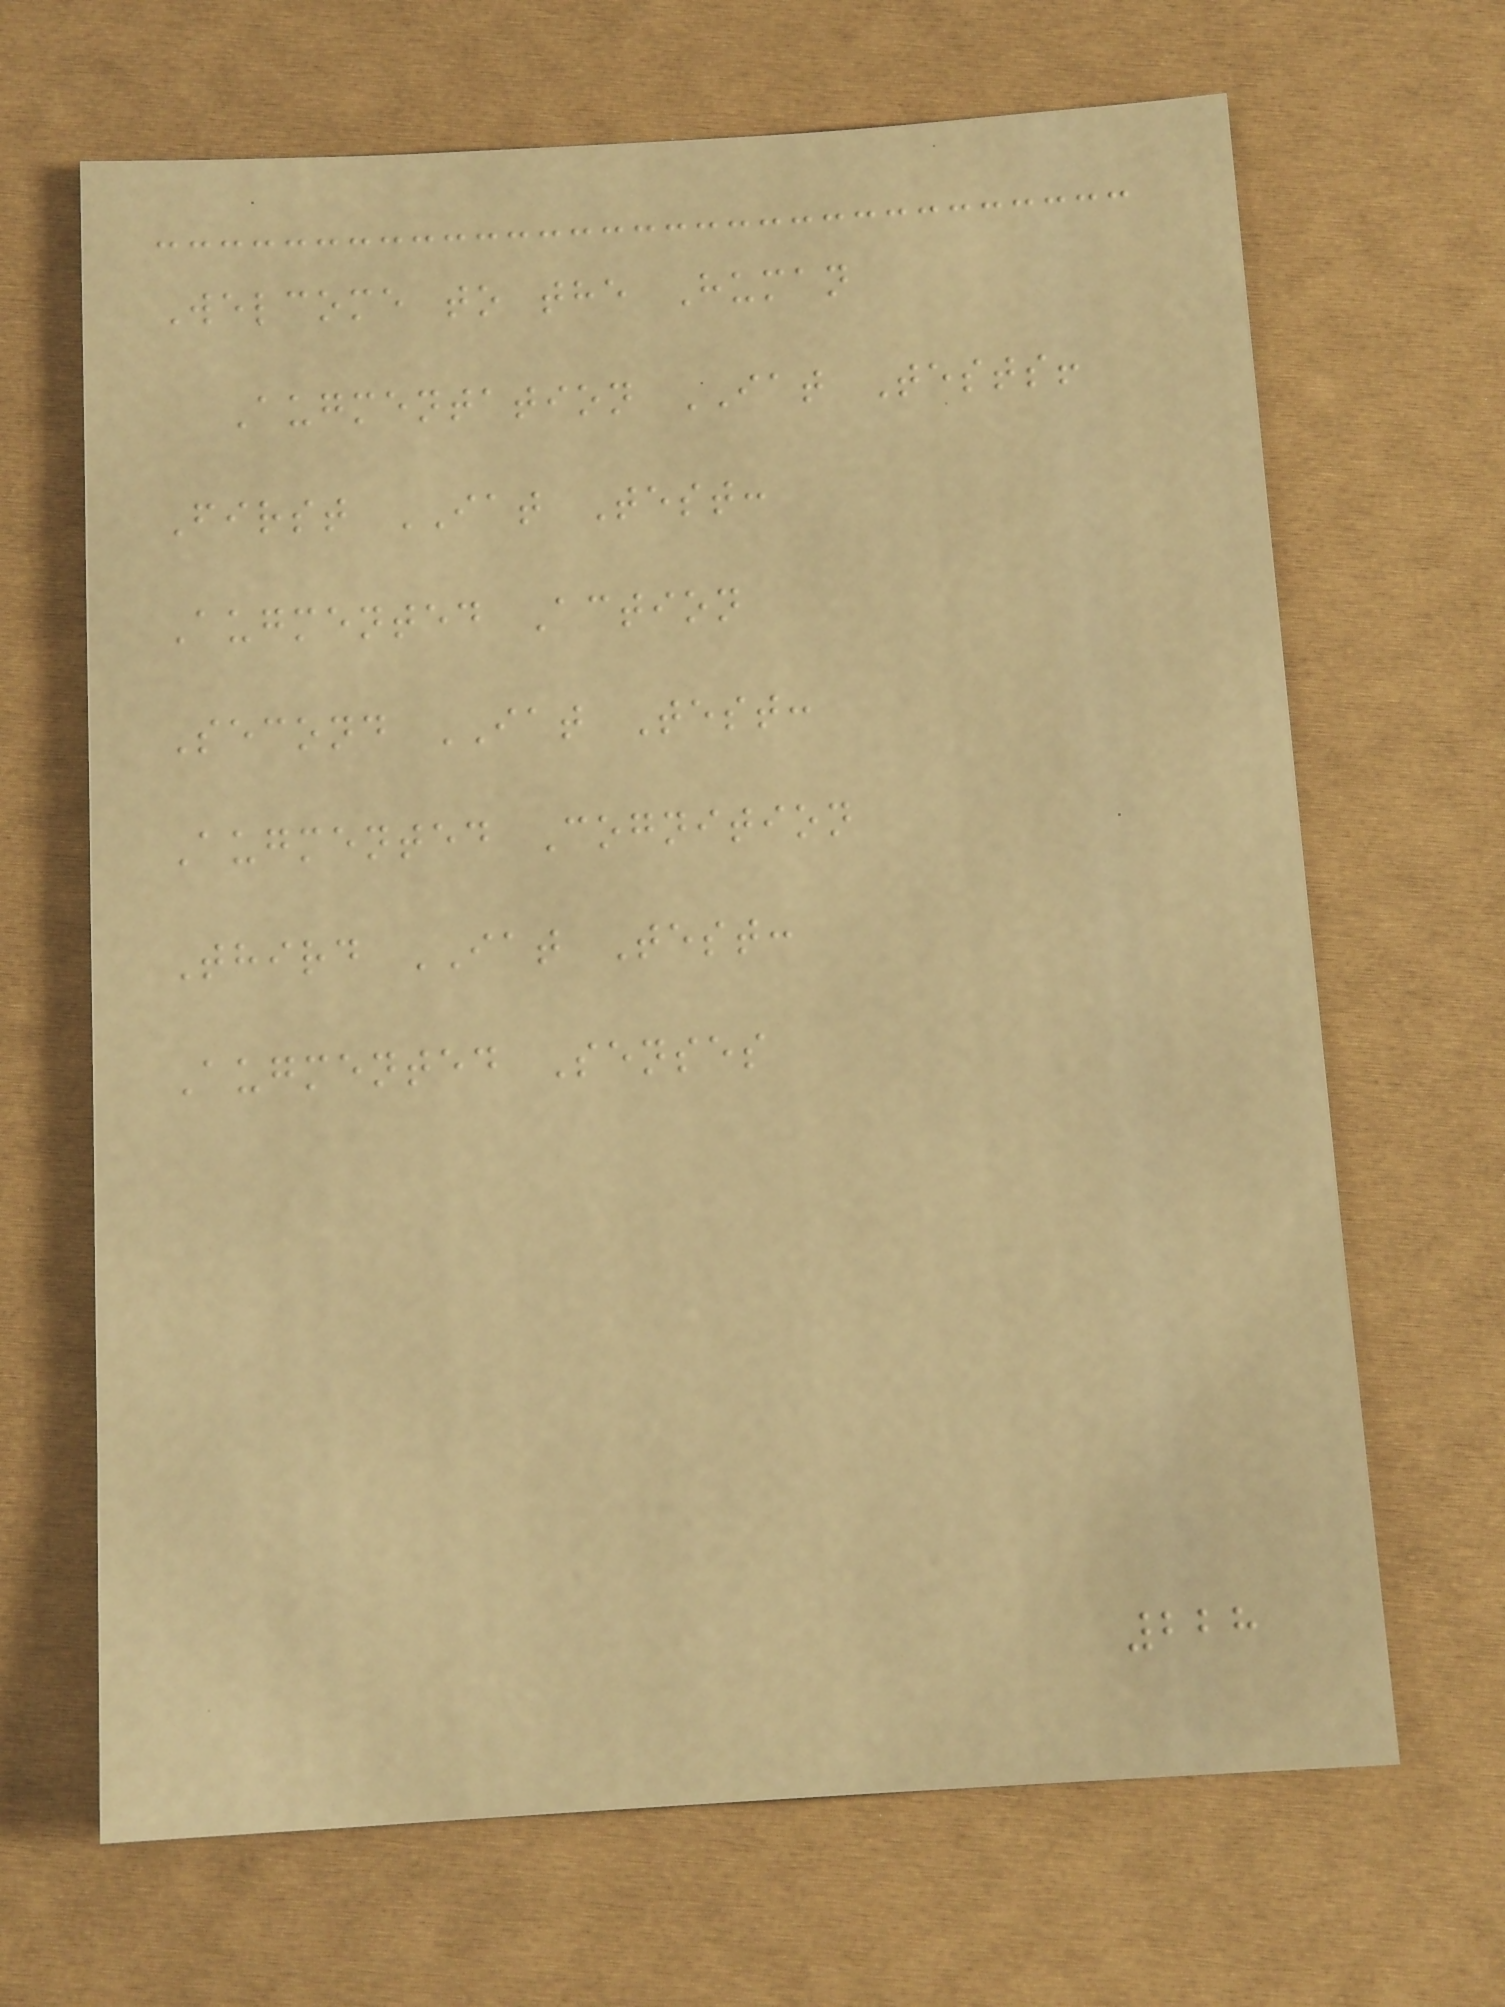Welcome to the Human
Augmentation IAT Tests!
First IAT Test:
Augmented Action
Second IAT Test:
Augmented Cognition
Third IAT Test:
Augmented Senses
228
